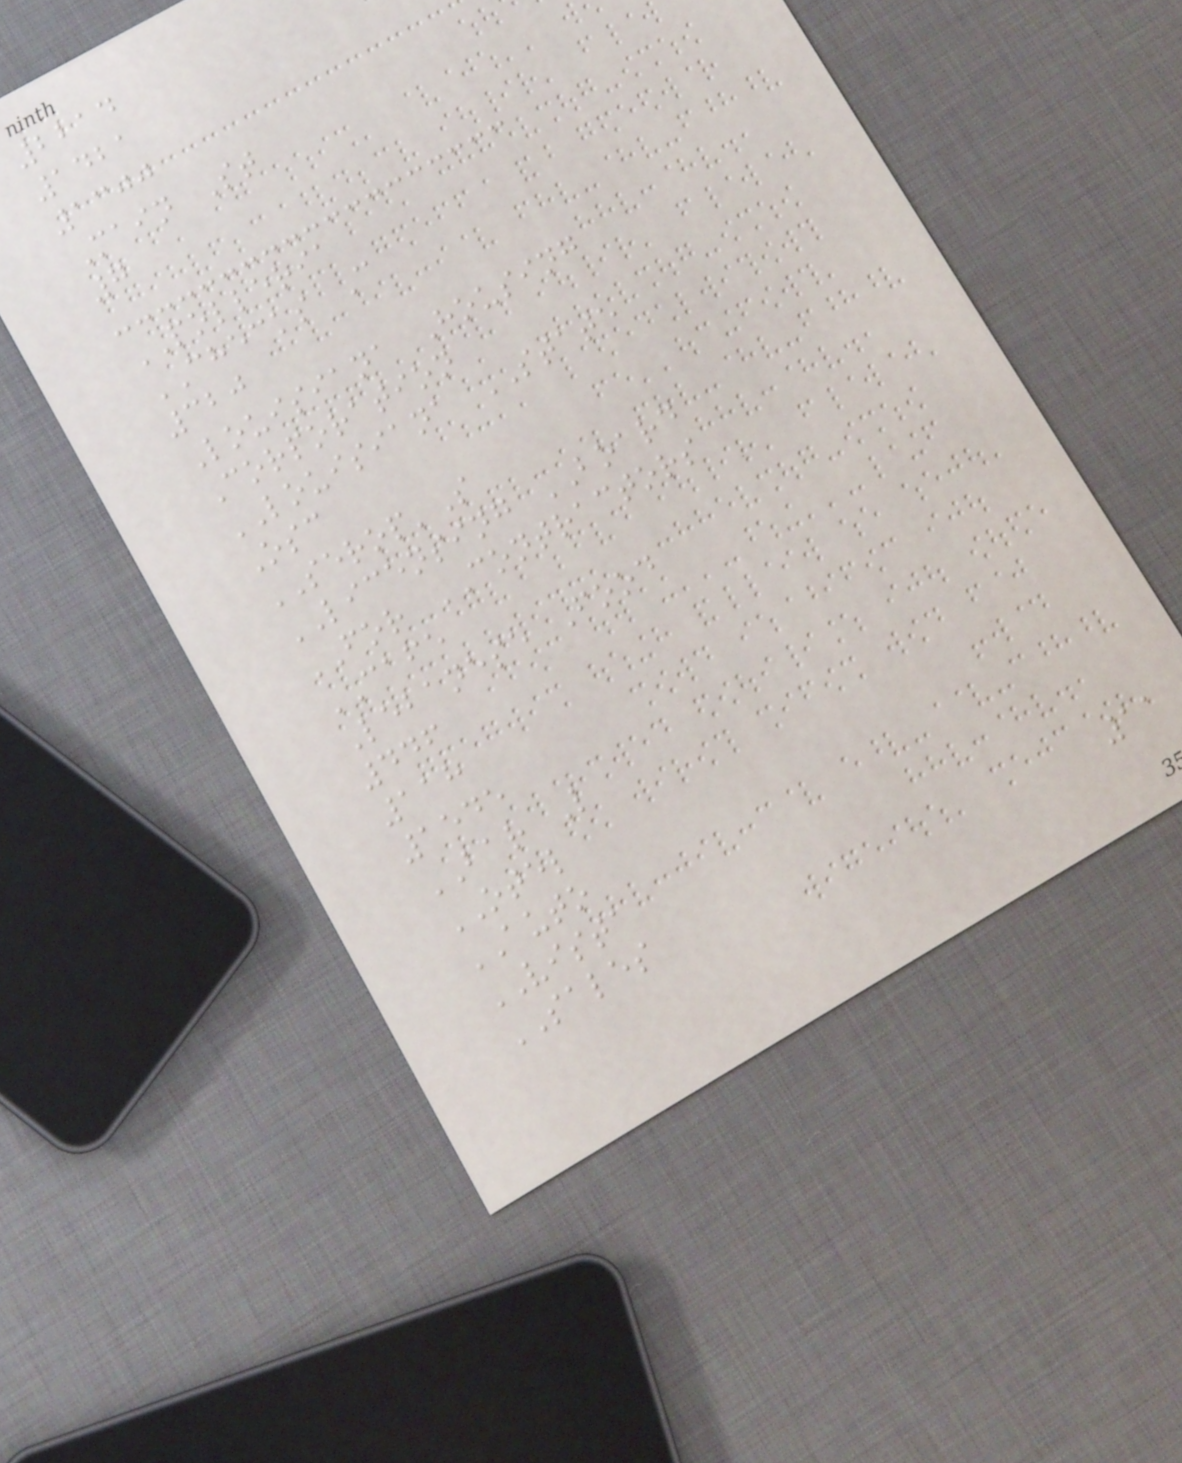2214
1421
1300
Main St
7
POLLERIA
CHECKS C
320
Louisiana Housing
Corporation
LOUISIANA STATE
Osc
SEROP'S
LICENSING BOARD
FOR CONTRACTORS
CAFE
Lebanese Food
446
118
1545
BAR L
OTEL
AUTO
VISTA
SALES
11
